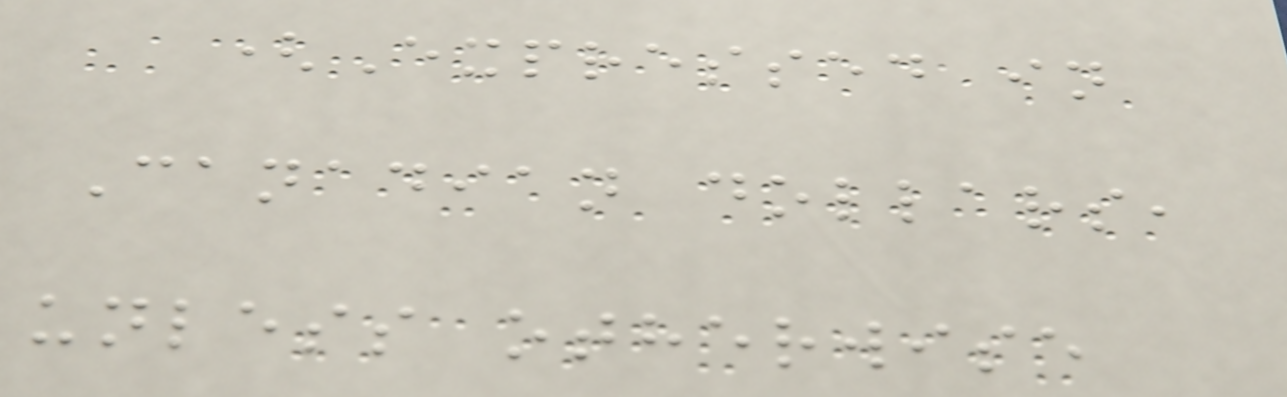(Expressed in
Canadian dollars,
unless otherwise
